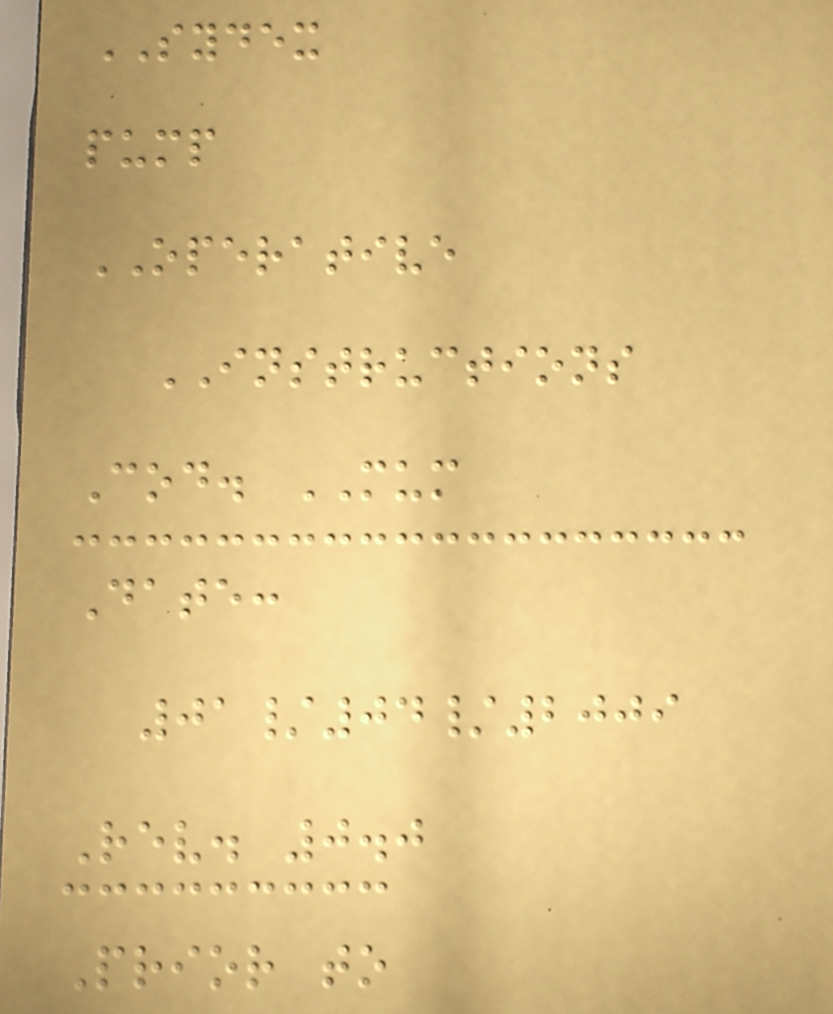SYDEX
pump
OPERATIVE
INSTRUCTIONS
Cod. MUM
Date:
01/04/2009
Rev. 0.0
Prior to
